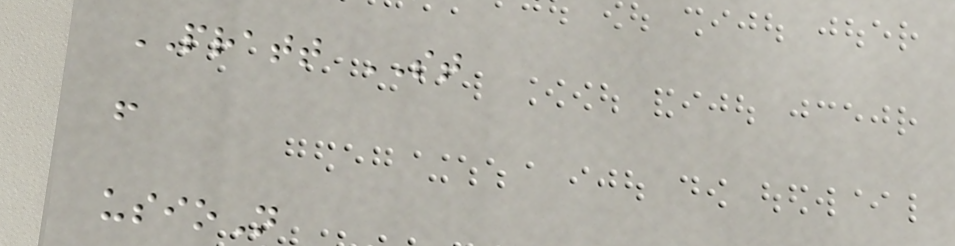PRATT ST
f
usioN
